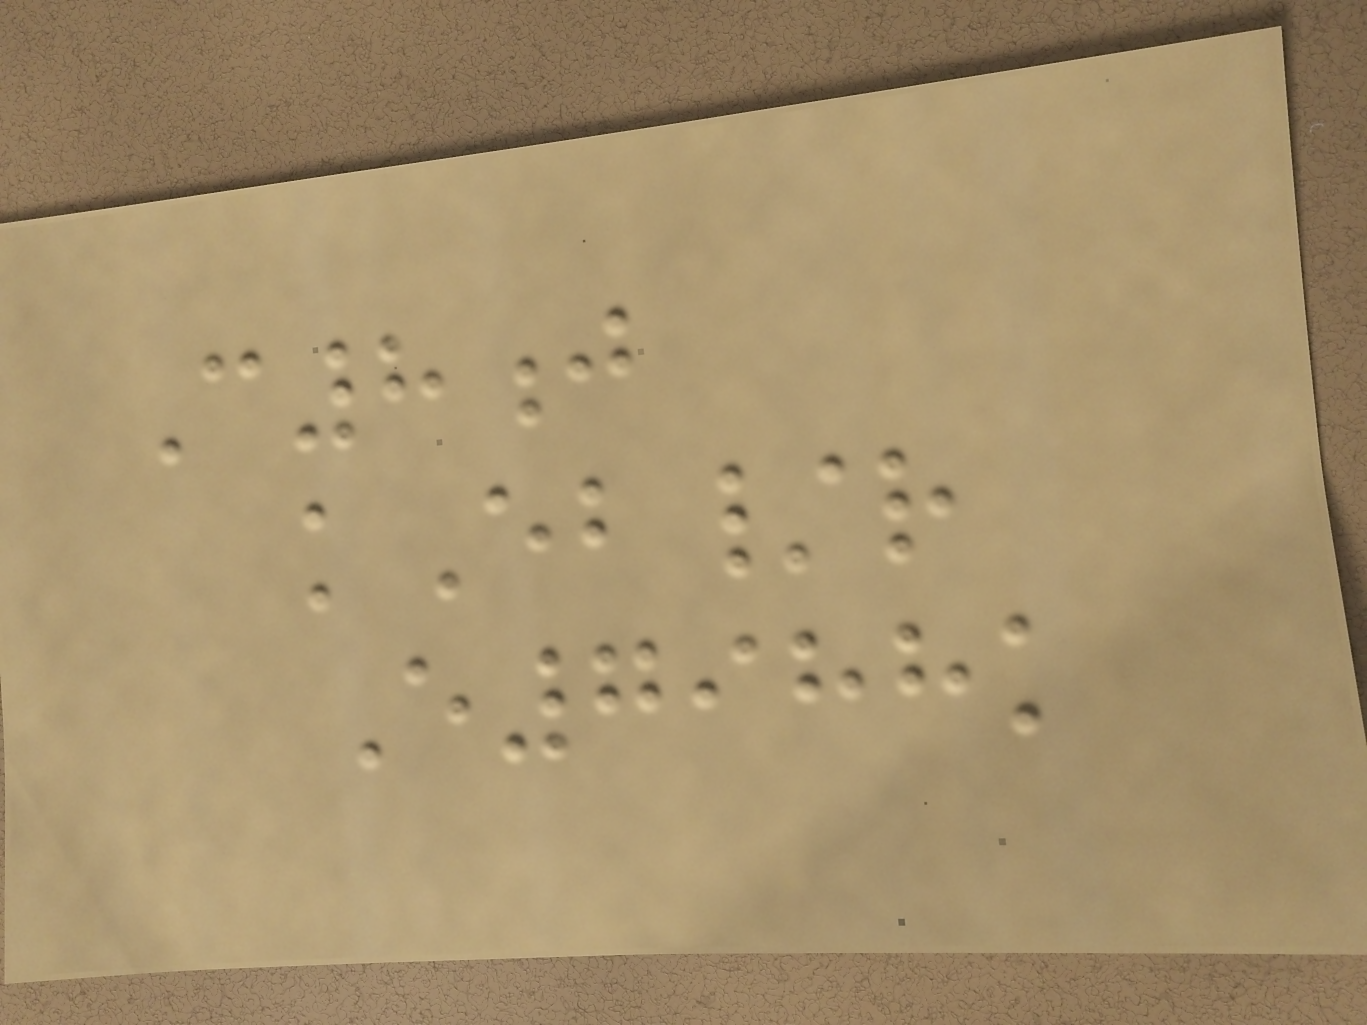C8j
kEb/r
E7988k
